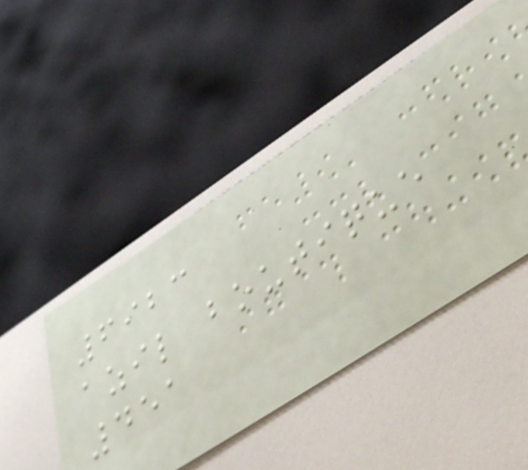6923
azil boutique
451
